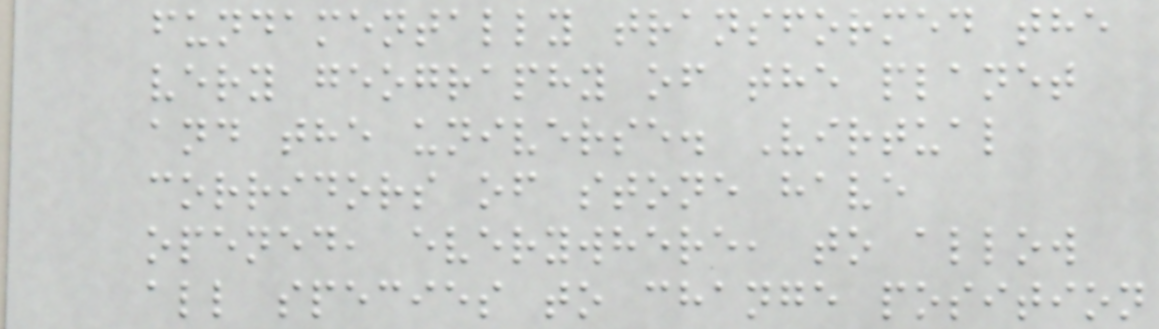fundamentally transformed the
very geography of the planet
and the universe. Virtual
corridors of stone have
opened, everywhere, to allow
all species to change position
